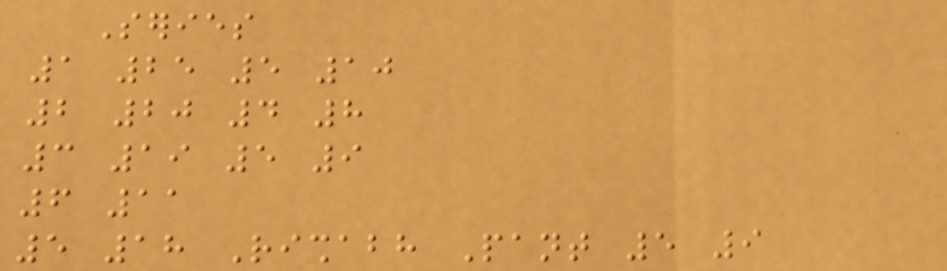Series
1 25 5 10
2 20 4 8
3 19 5 9
6 11
5 18 Rishabh Pant 5 9
